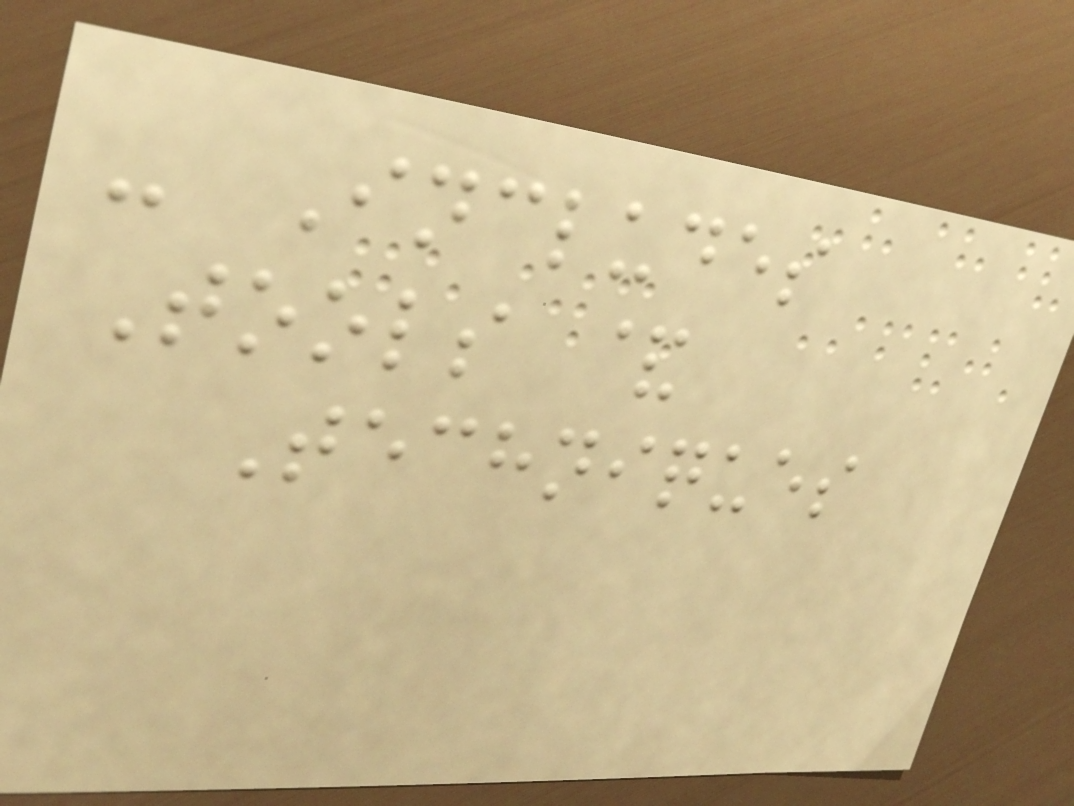- Includes
Tools &
Techniques
